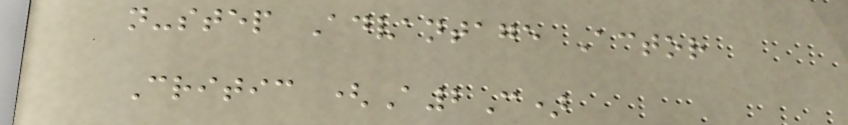n-step Advantage Actor
Critic (A2C)
